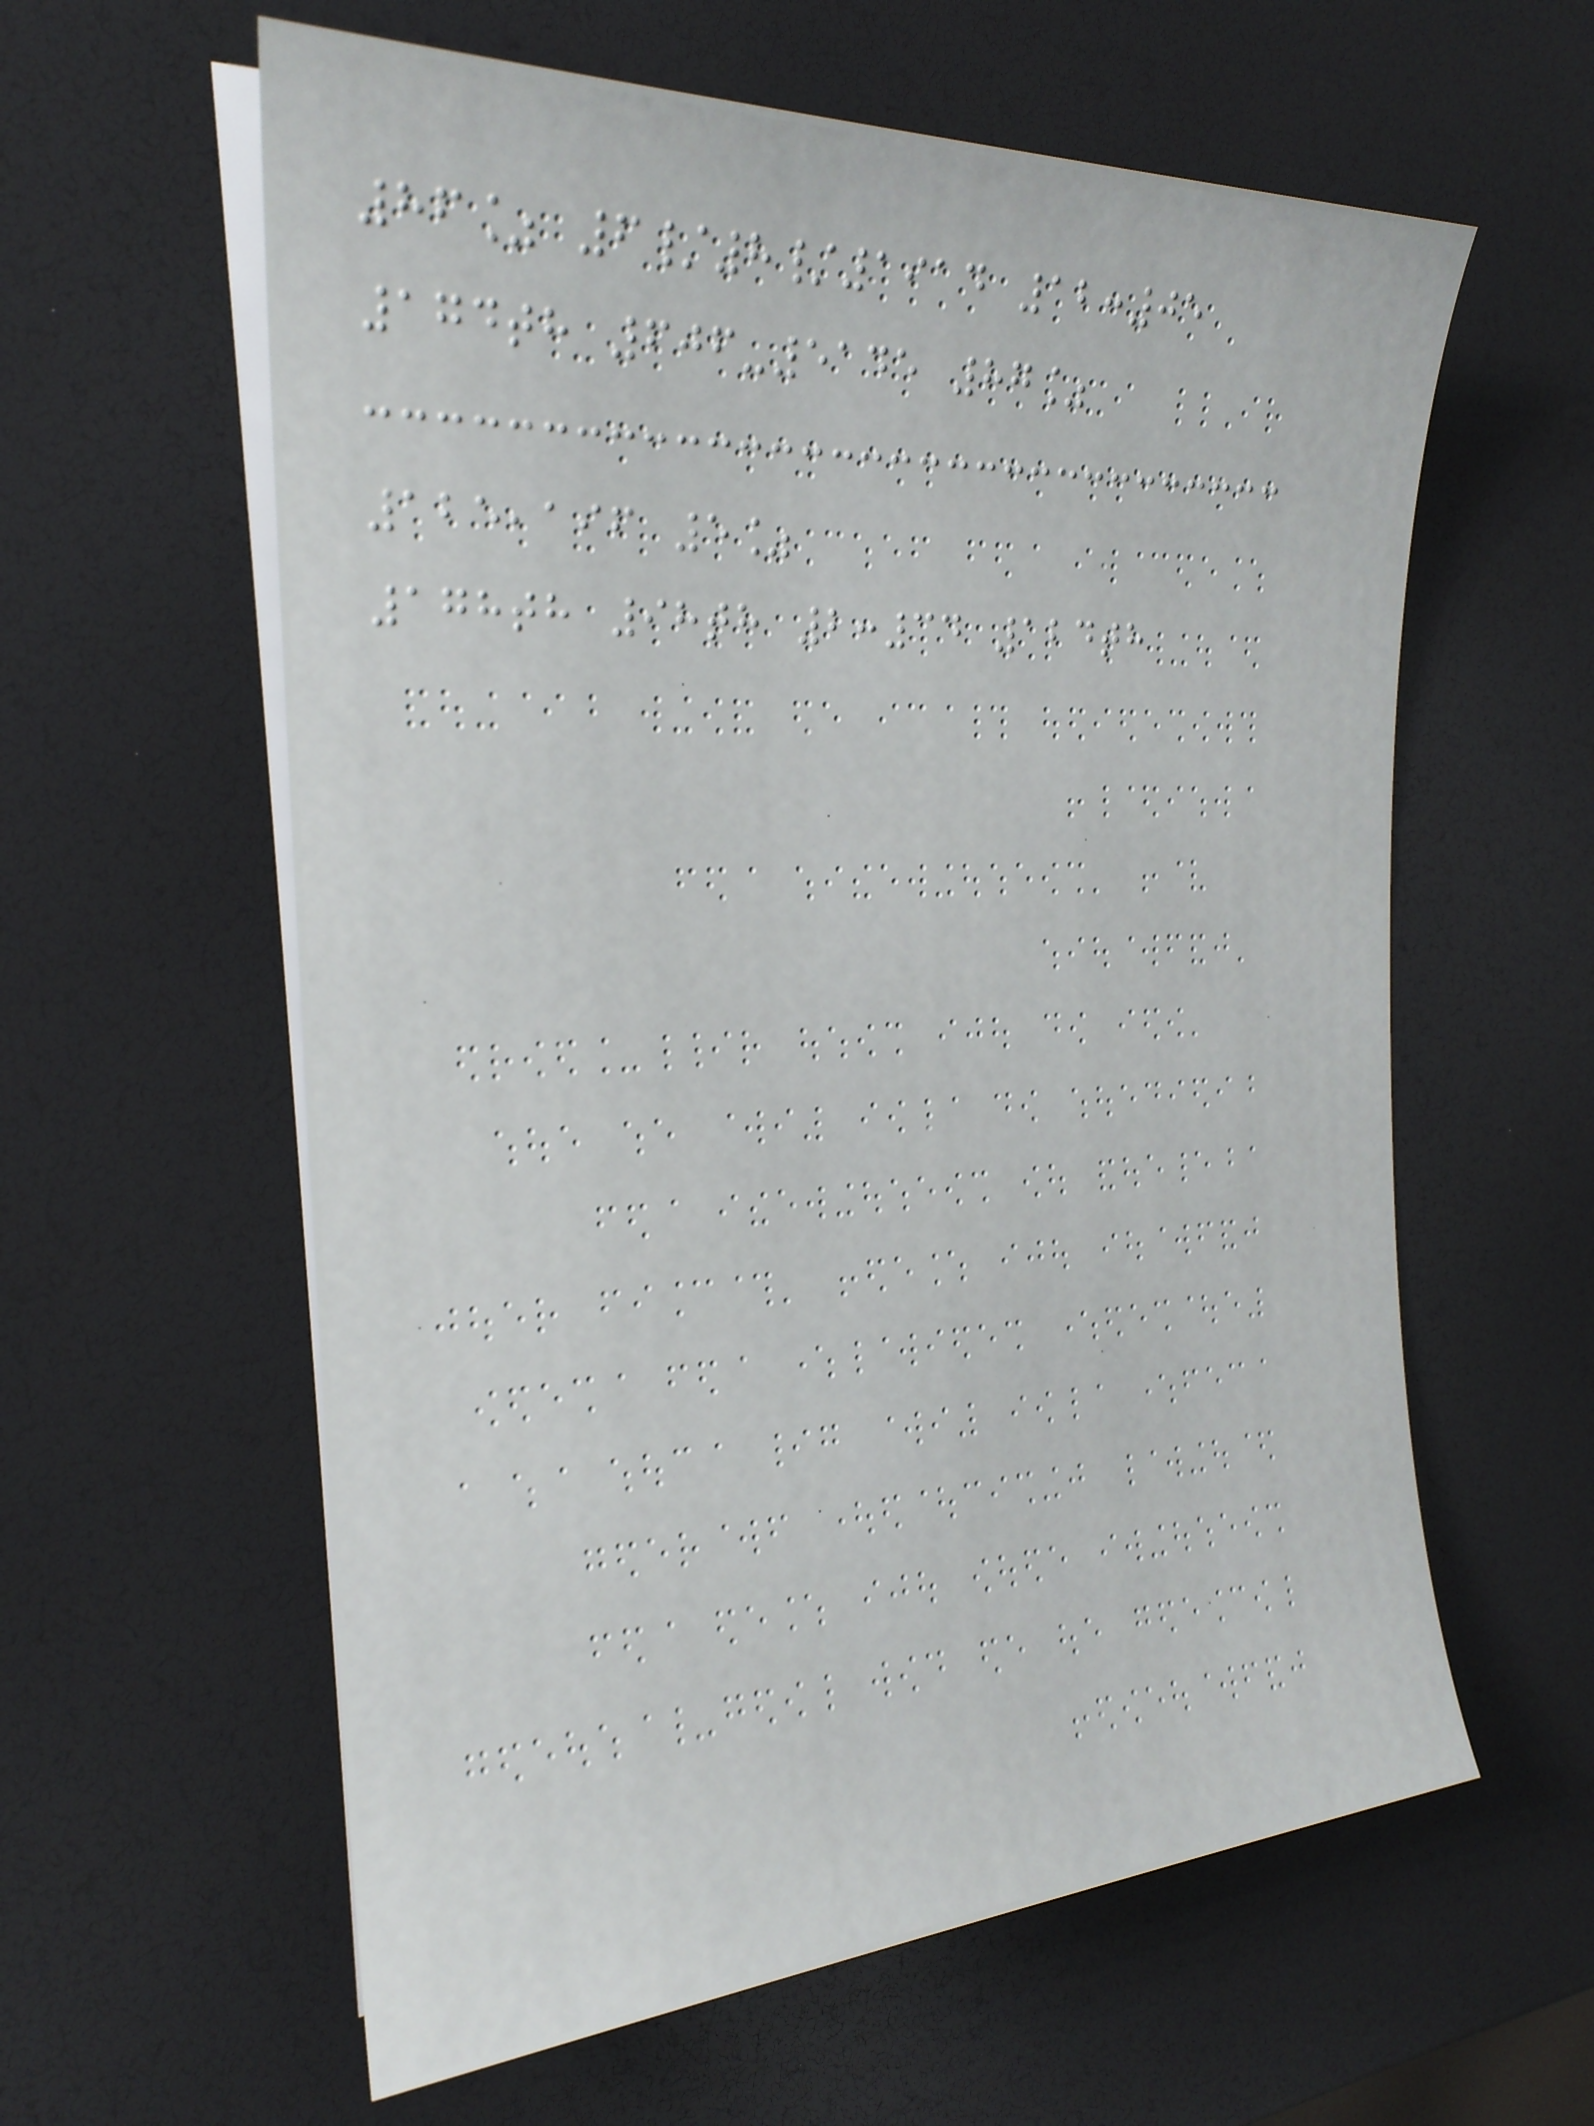86% 6/8/1914 12:05
174th 606-5145 87%
125,196 5%
178th 98th 2:34 124th
